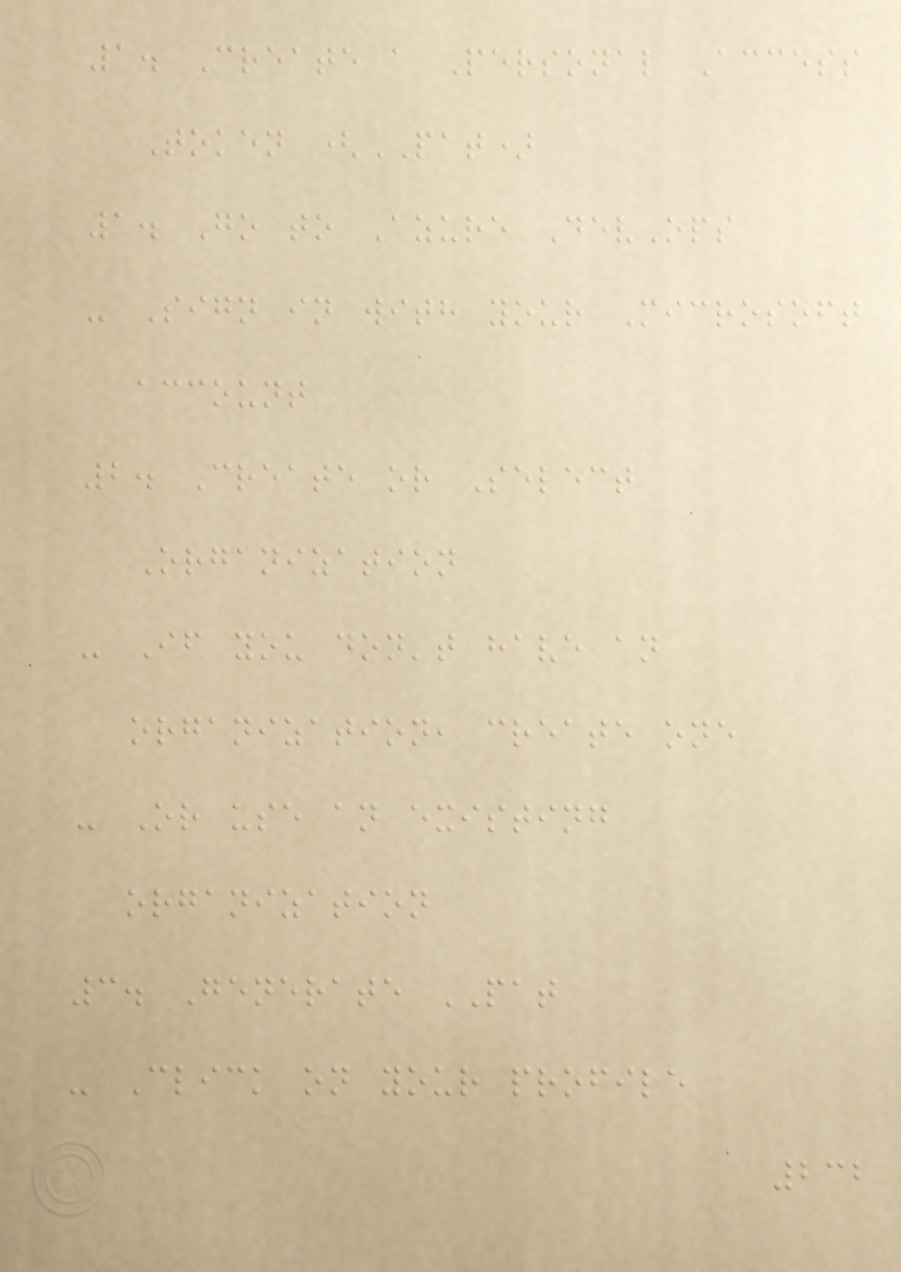1. Create a Personal Access
Token (PAT)
1. Go to Azure DevOps
- Sign in with your Microsoft
account
2. Create or Select
Organization
- If you don't have an
organization, create one
- Or use an existing
organization
3. Generate PAT
- Click on your profile
232
